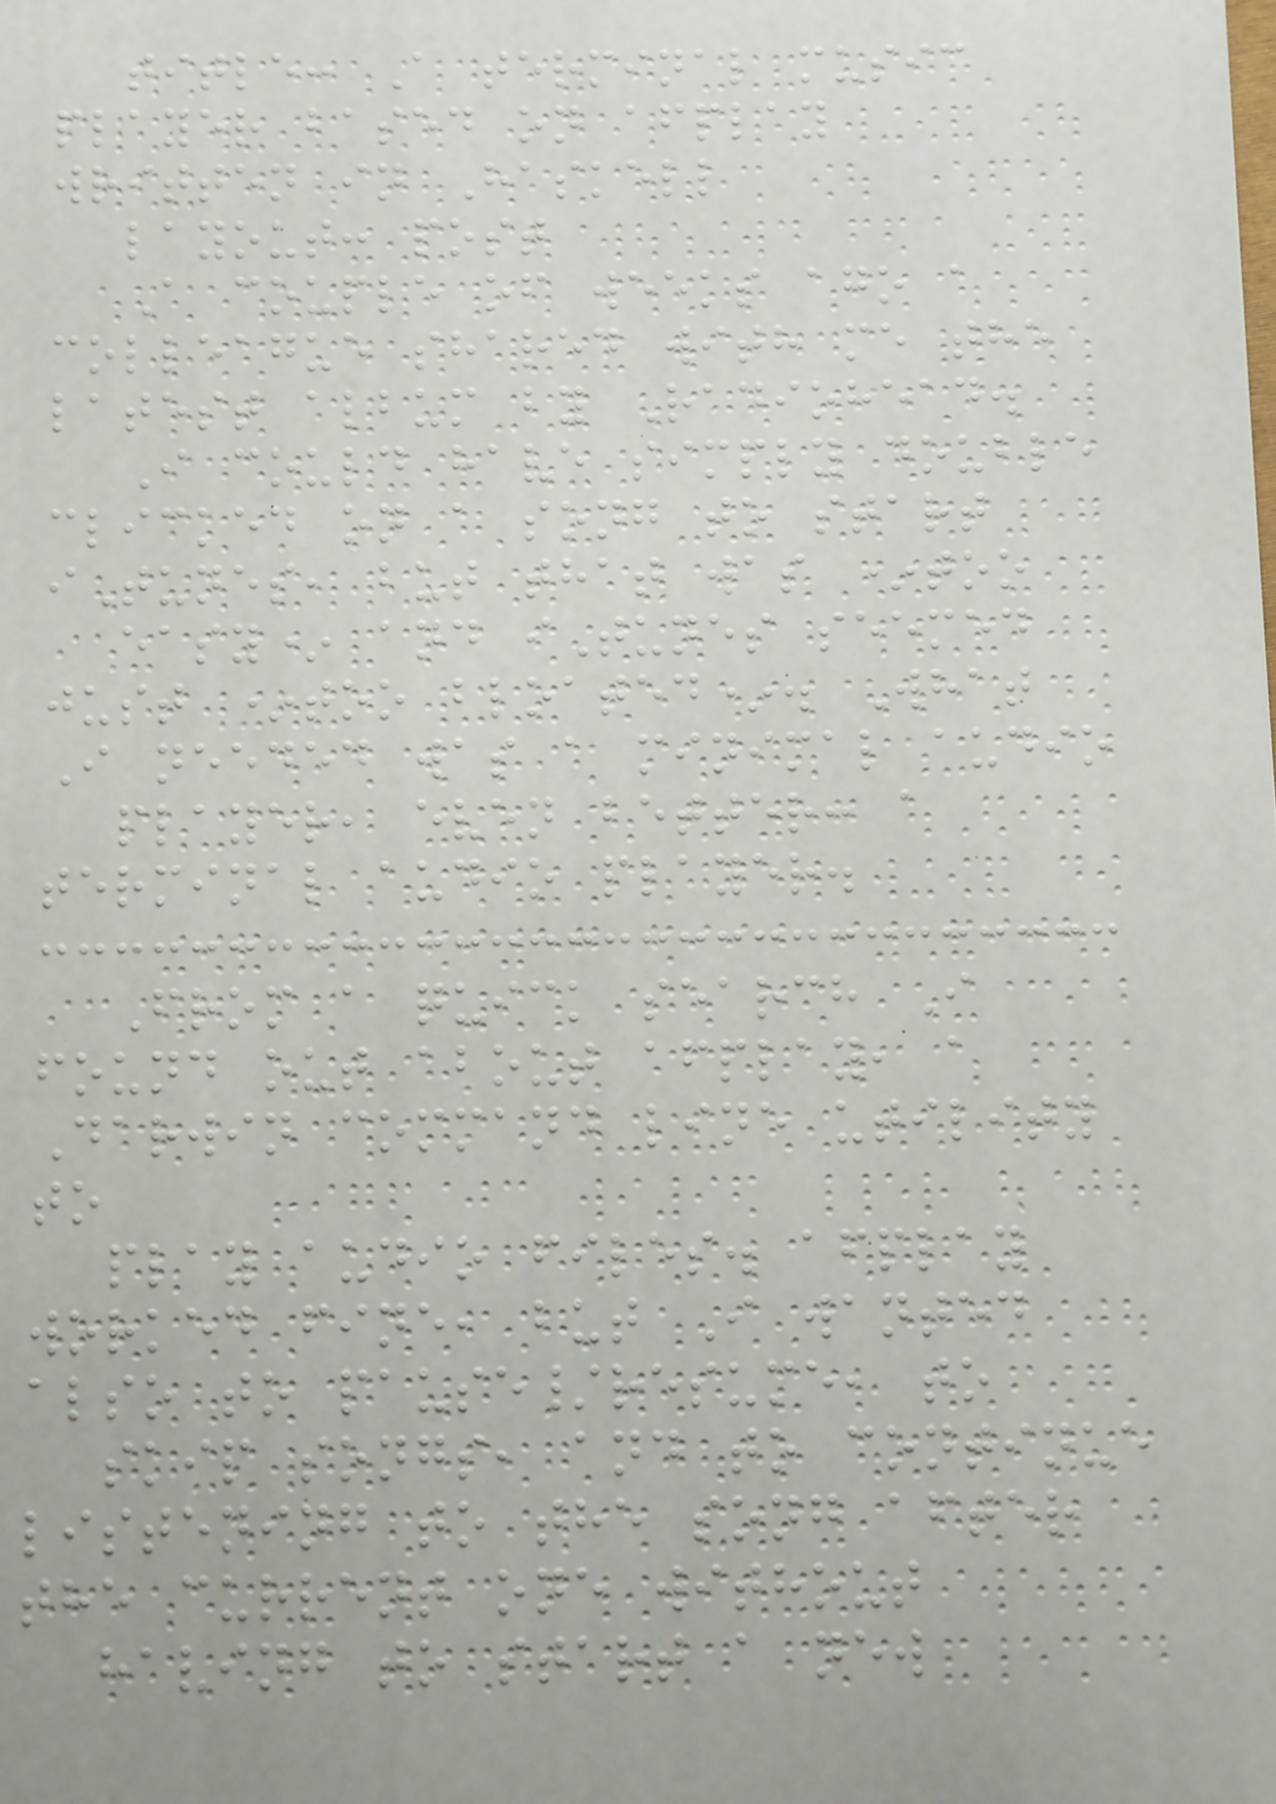title: A terminal music
player based on afplay
written in Haskell
layout: post
A couple of weeks ago a
colleague shared with me the
latest album by Radiohead.
I could have simply double
clicked on a song to start
iTunes, but that was *too
easy* and iTunes seemed
just *too bloated*. What
I needed was a minimal audio
player, even better: a
terminal audio player.
From a quick search I
found out about afplay, a
Darwin command line utility
to
play audio files. afplay
worked fine, but I wanted
also to pause/resume, to
skip songs, and to continue
listening to the song after
the current one without
having to start a new
